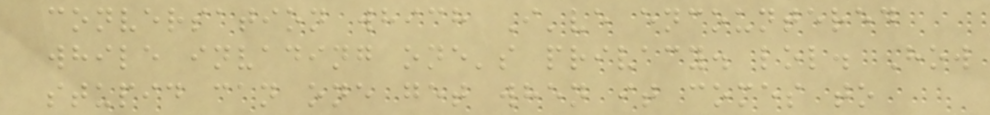conversation which I've encountered
while invading one's privacy. lol. How
stupid can one get when it comes to
